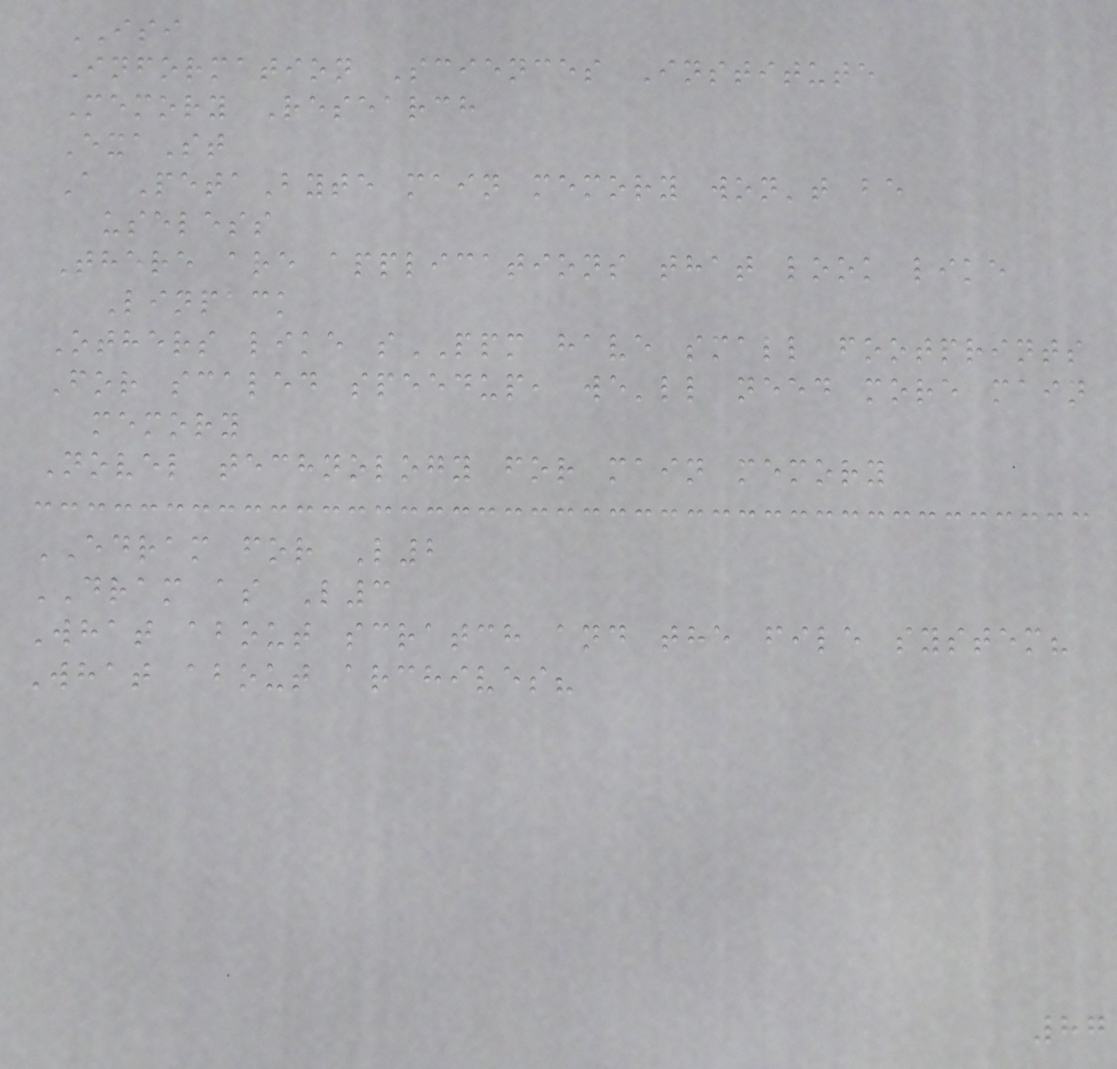ISI
Information Sciences Institute
Memory Research
ExaSt
A PetaByte main memory won't be
useless
There are applications that look like
Linpack
Others like sPPM have small footprints
For scaled speedup, we'll need more main
memory
Novel technology for main memory
EDRAM for L2
DRAM as L3
What about scratch and the file system?
What about archives?
87
